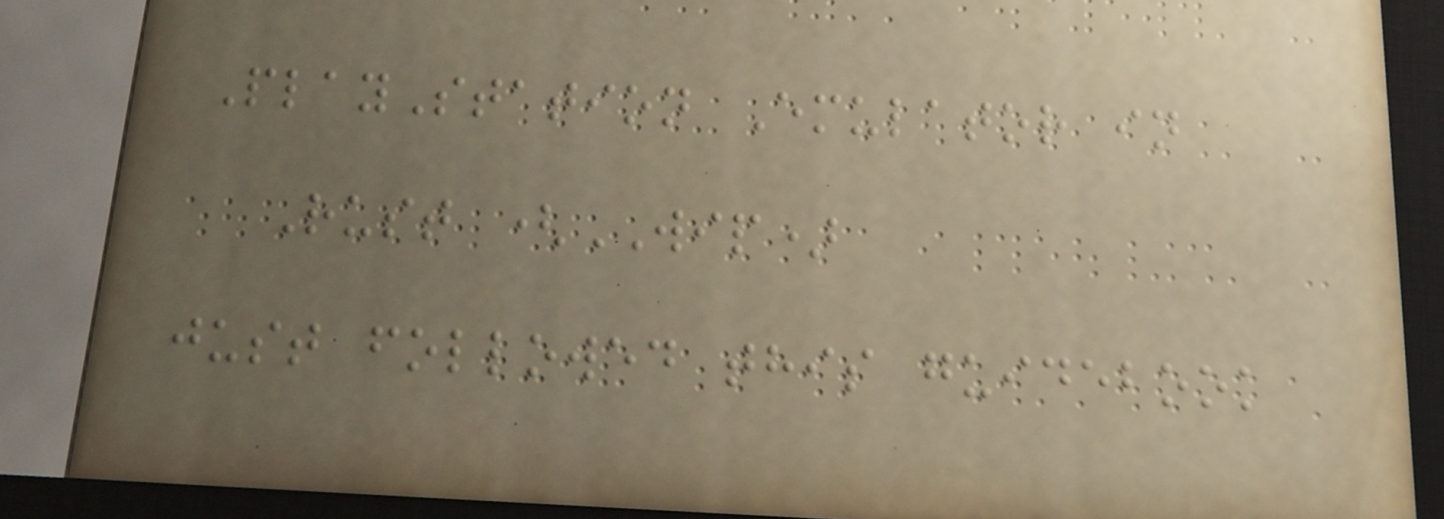PlayStation Emulator in
Rust (WIP)
just followed this guidebook
